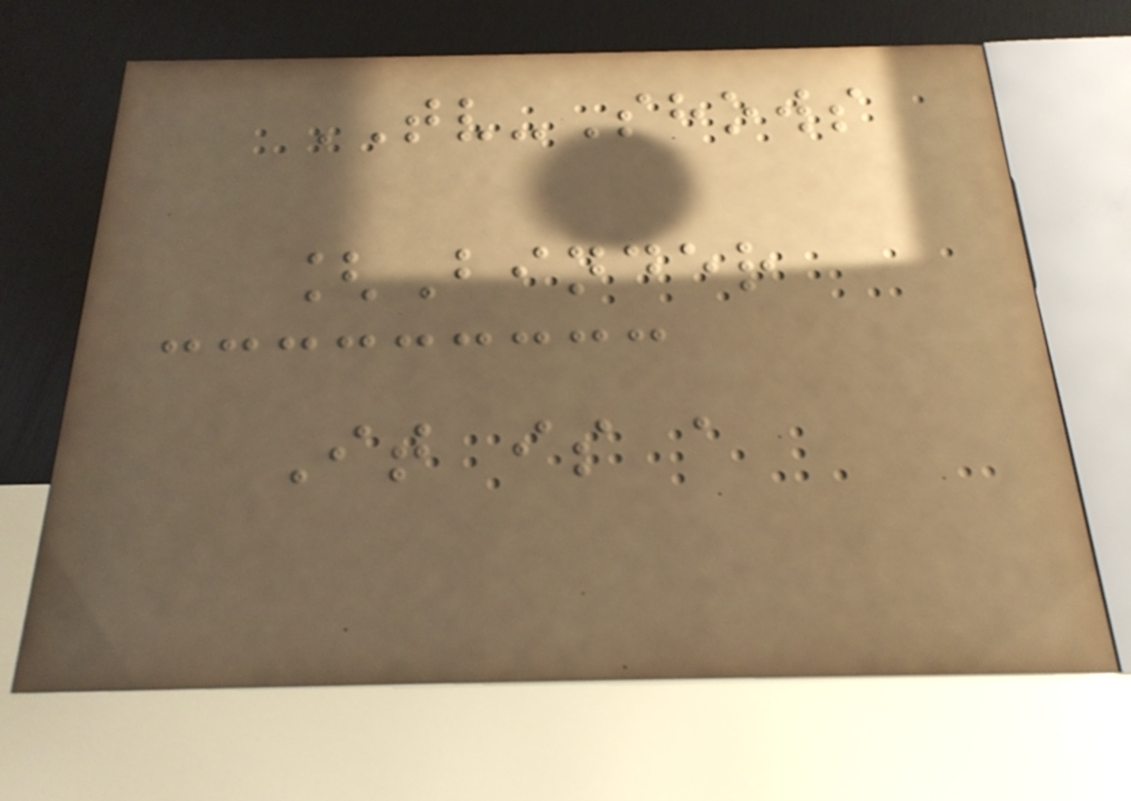TV-Shows
[Binder
It is a
